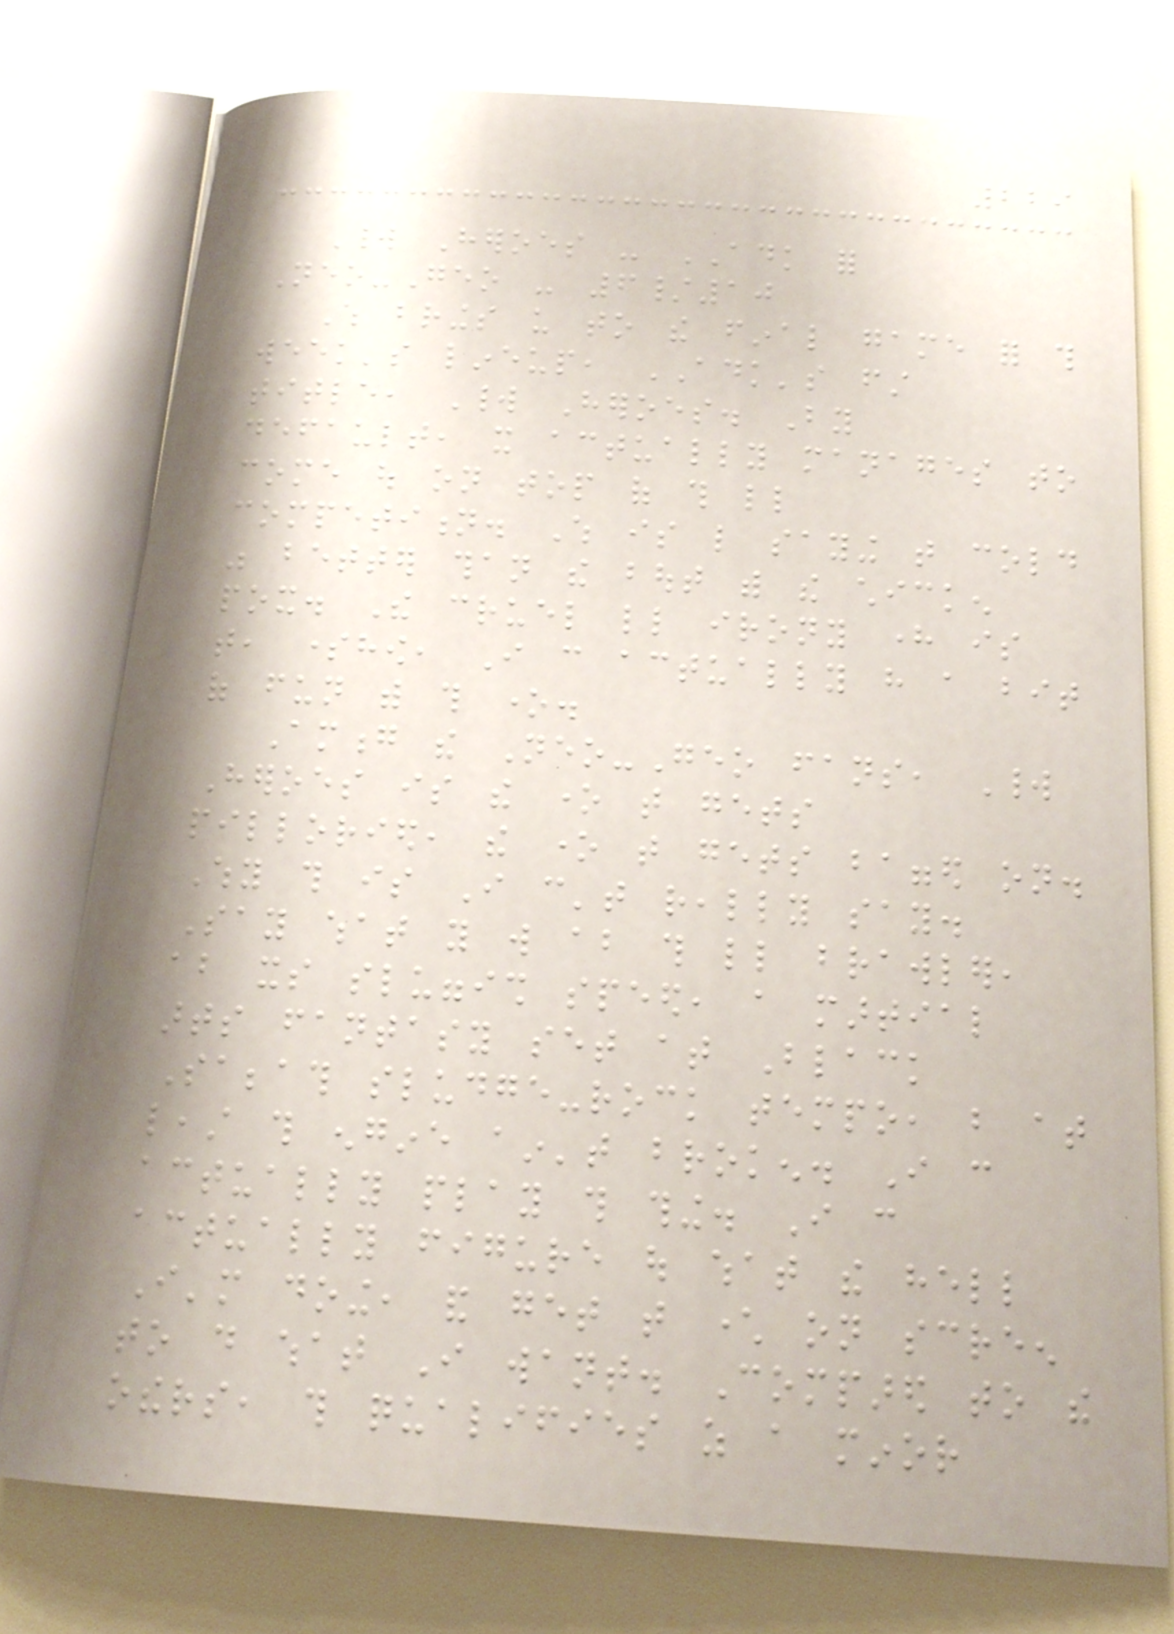229
World Heroes - ADK for
Neo-Geo - 6/10
Which brings us to the final game for this
week's lineup, ADK's first
title, World Heroes. By
default, it actually manages to
come out on top of this little
competition. Which is like saying that cold
was better than the bout with the chicken
pox. The cruel little irony here is
that, somehow, I can actually have a bit
of fun with this one.
Among the Neo-Geo fans, World
Heroes is the one that gets
pilloried, the one that gets bagged on.
Why this is I can't really say.
Say what you will about this little brawler,
about its sluggish speed, a martial
arts fantasy set at Black
Sabbath sludge-rock tempo, but at
least this engine ain't broken. I can
actually play this thing. I can
actually figure out what the hell
I'm doing, and get that character on screen
to do what I want. Compared to the
others, this qualifies as a minor
